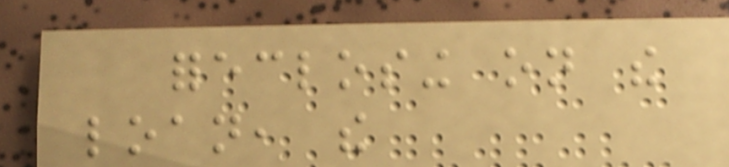foreclosing on the
loan, the
